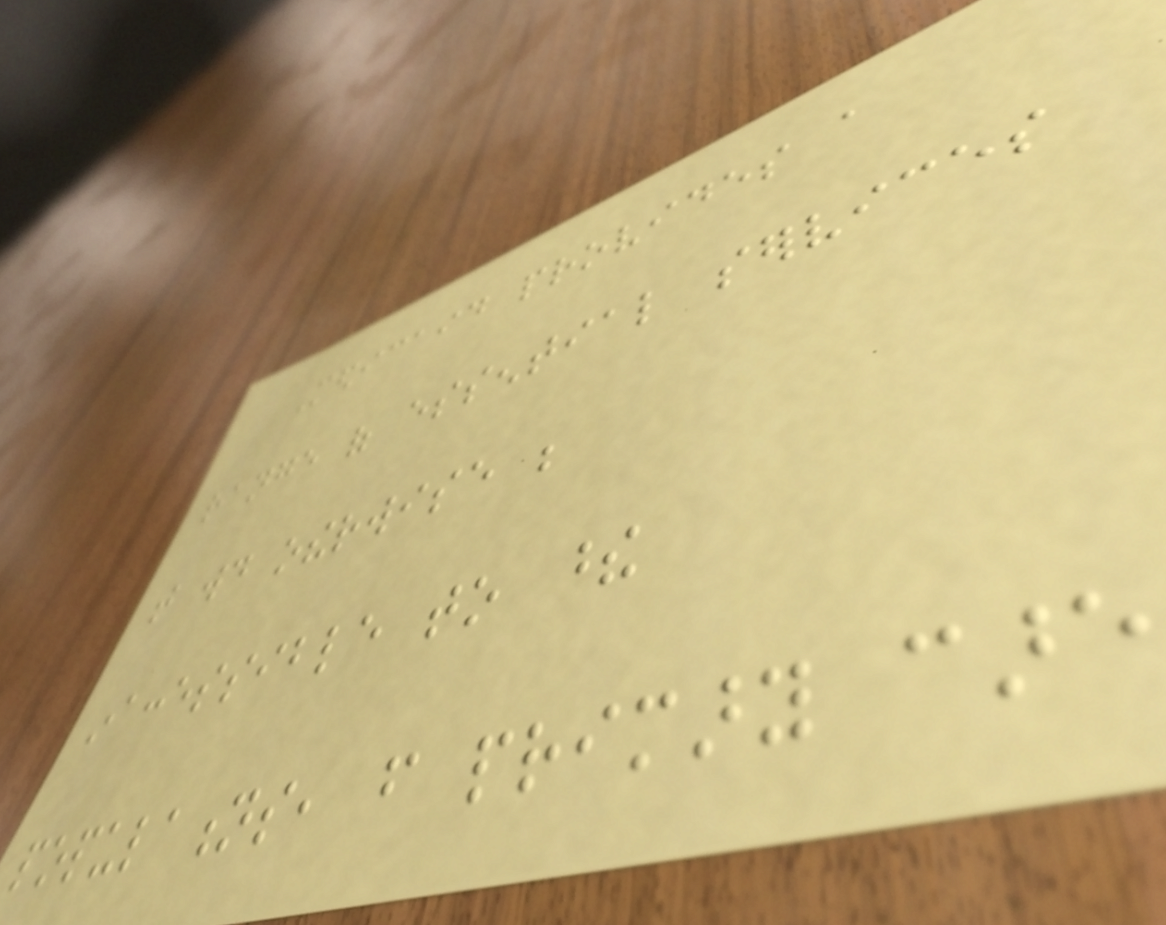Medicaid provides a
range of essential services
that would otherwise be
inaccessible to these
populations, from primary care
